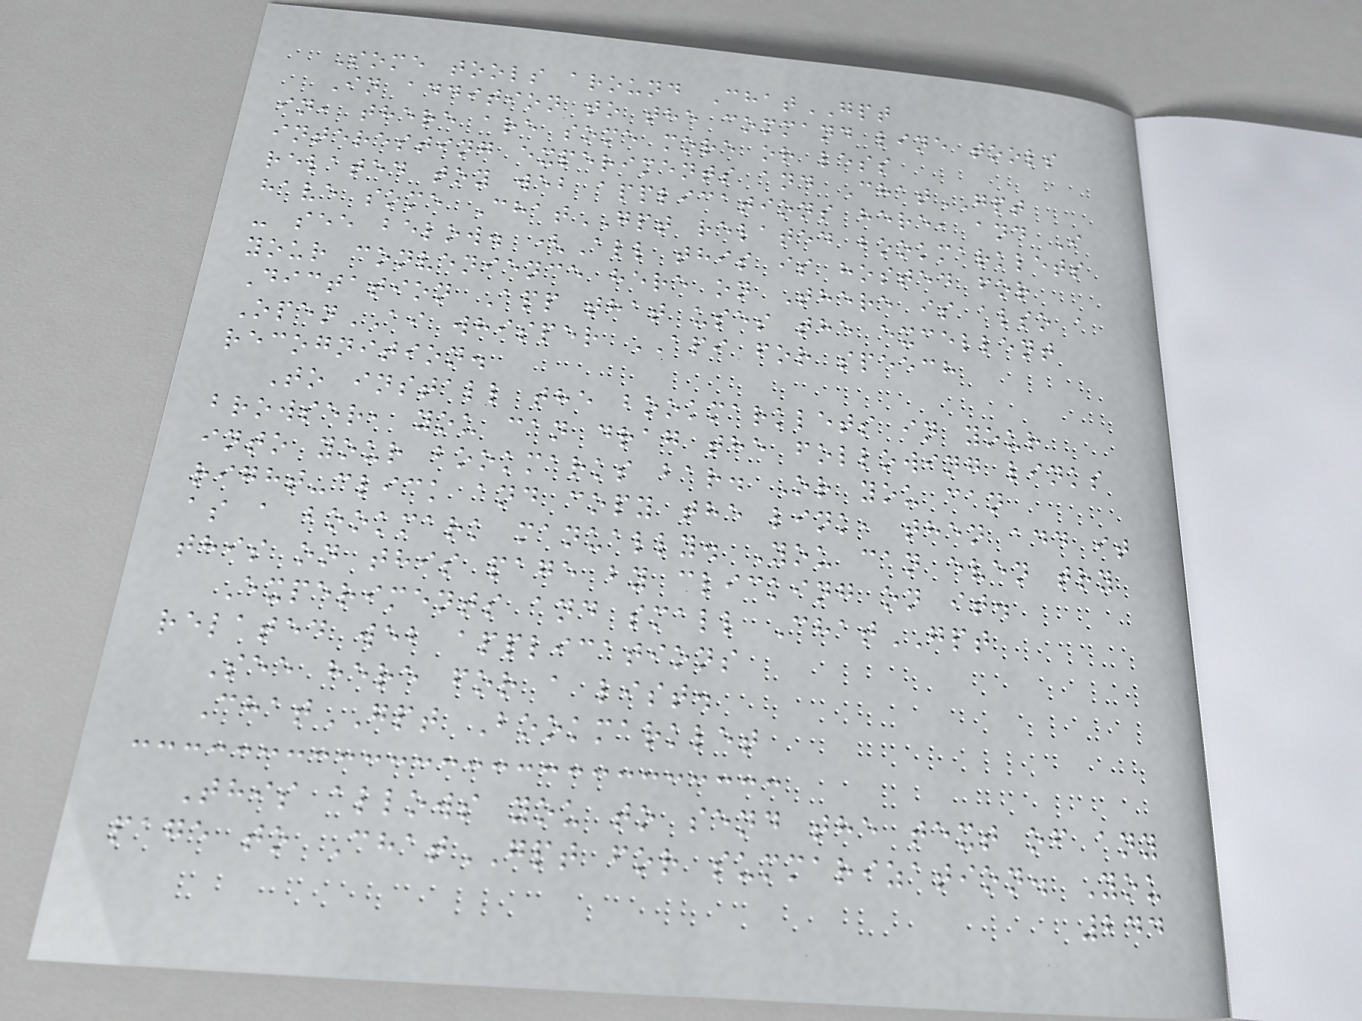Some tools around ChatGPT
In addition to the command line tools
in, there are some more or less
interesting experiments and ChatGPT
related toy web applications here, and I
have some ChatGPT related bookmarklets
- see below. (All this is hosted for
your convenience here on There is also a
Dictation App that uses the excellent
OpenAI whisper API for speech
recognition.
To install the bookmarklets in your
browser, you can drag the following links
into your bookmarks bar. Or you can
right-click and copy the link, then add it
as a bookmark manually. You can even try
this on this page by clicking on it.
Experiments and small ChatGPT
related web applications
See here for a list.
ChatGPT Bookmarklet
This allows you to send the text of any
page to ChatGPT for summarization. You
244
